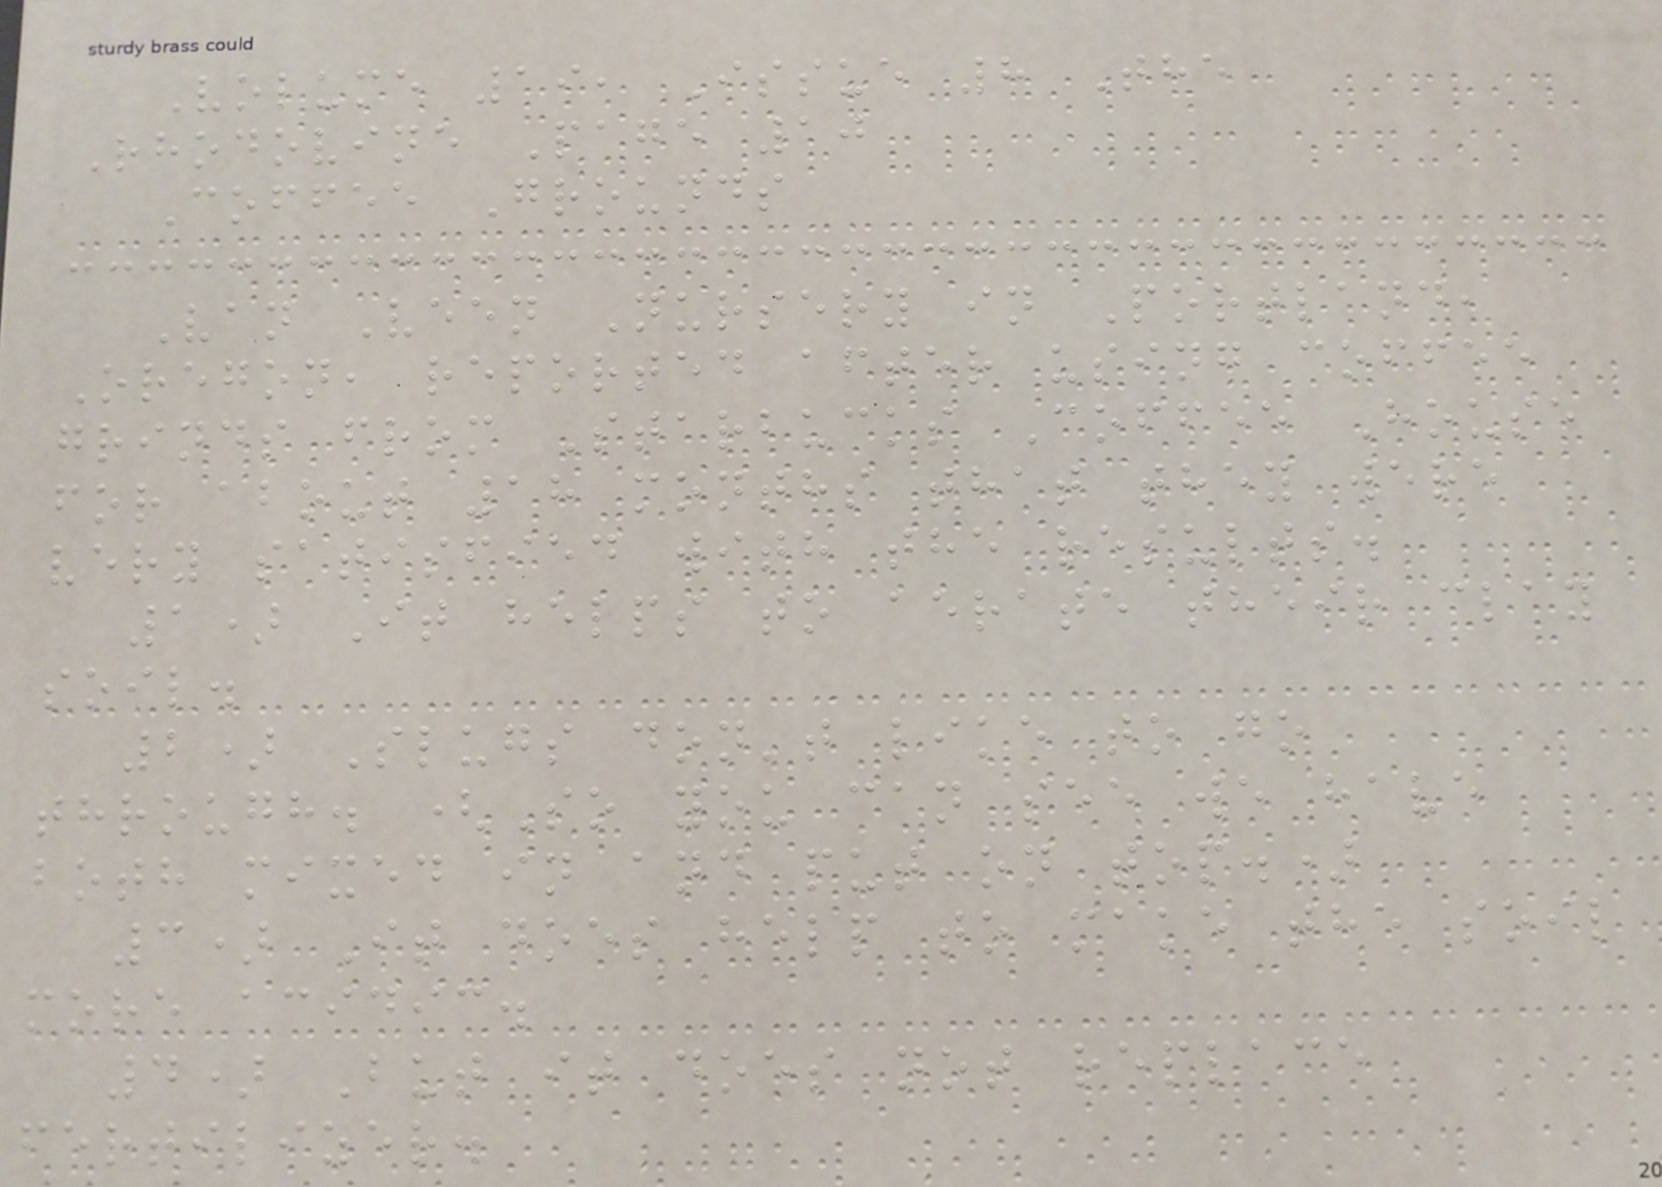Volume 19, Issue 8 The
Rhodovine Page 10
Coffee Grounds
Van Veen Nursery in Portland,
Oregon, reported after using coffee
grinds from Starbucks Coffee House
for about 18 months that they were
very satisfied with the results.
1) It helps to aerate their clay
soil.
2) Slugs don't like to go
through. (So you can see we have
both mixed in and put on top.)
3) It does help to make the soil
more acidic.
4) But it does not replace
fertilizer.
